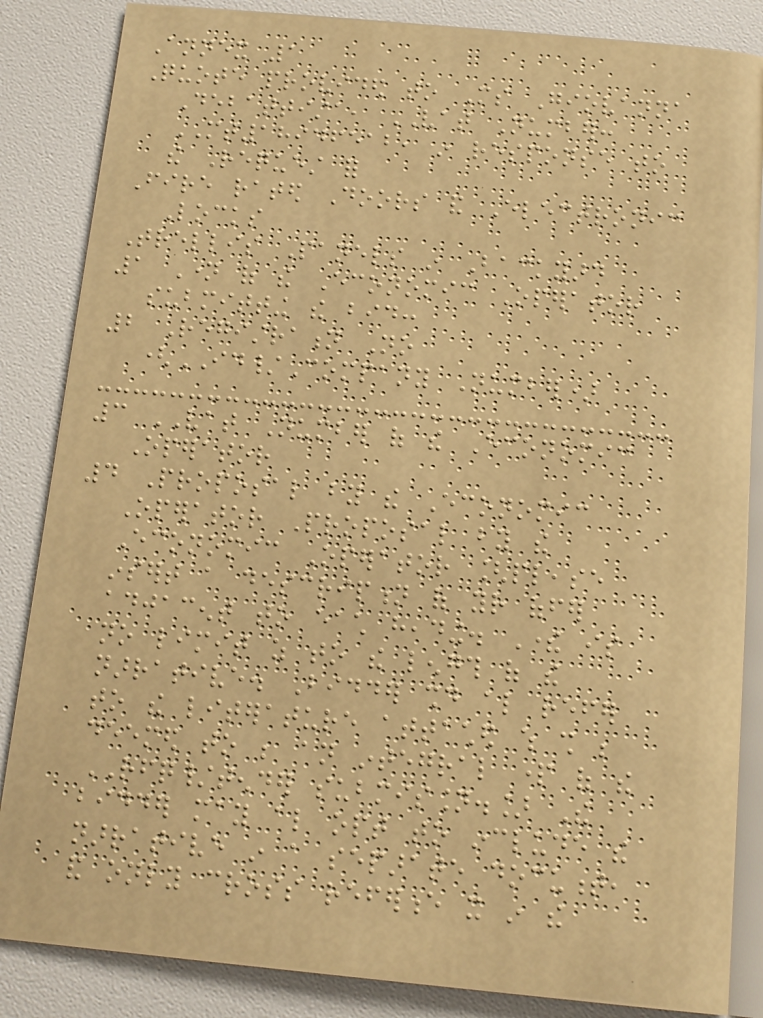Annex 1
Quote provided to Ms Giovanna
Debattista, VAT Number:
MT18946512, in response to
the Request for
Fire rated Doors and Electronic
Locks
Trellis Panels in Backyard
1 Name of the Economic Operator
submitting the bid:
2 Registration No
(ID/Company Number)
3 VAT Number of the Economic
Operator
4 Proposal by the Economic
Operator Proposal by the
Economic Operator [please
insert a description of your offer
adjacent to each heading. There is
no limit as to the length of the
narrative. Bidder should also refer
to the literature attached which shall be
deemed to be an integral part of the
RFQ/tender submission.] The
bidder may also opt to include the
narrative in a separate document,
and only cross reference it in the
